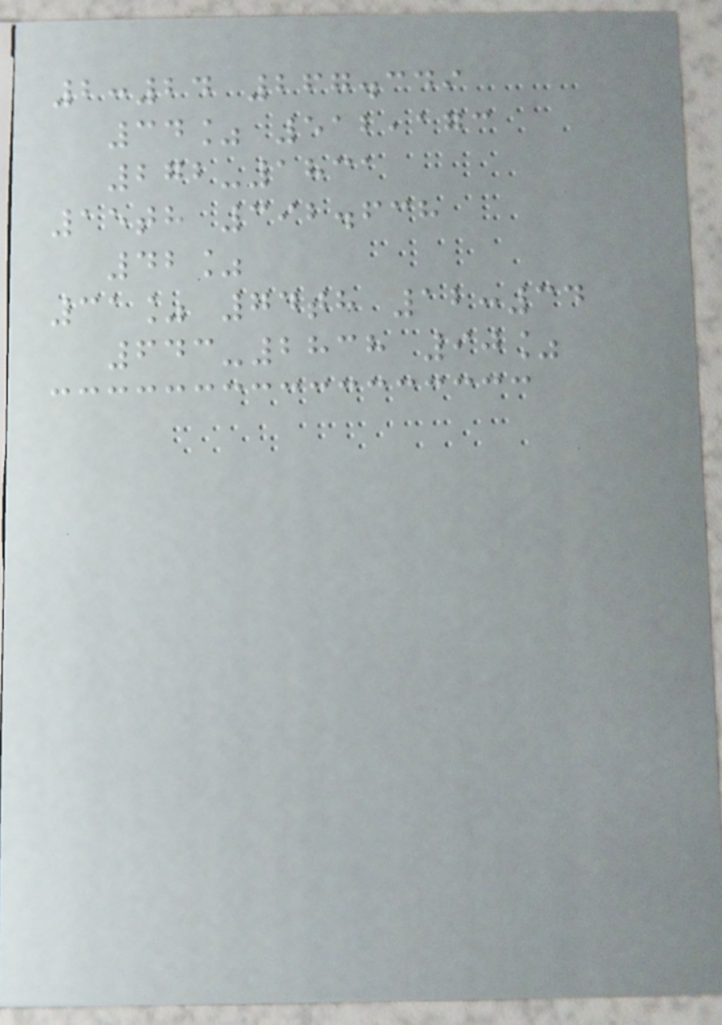2:24 267.349
34% 512,173
272-1831
15th 392.638
42%
31% 74th 12:34
643-2838 90%
